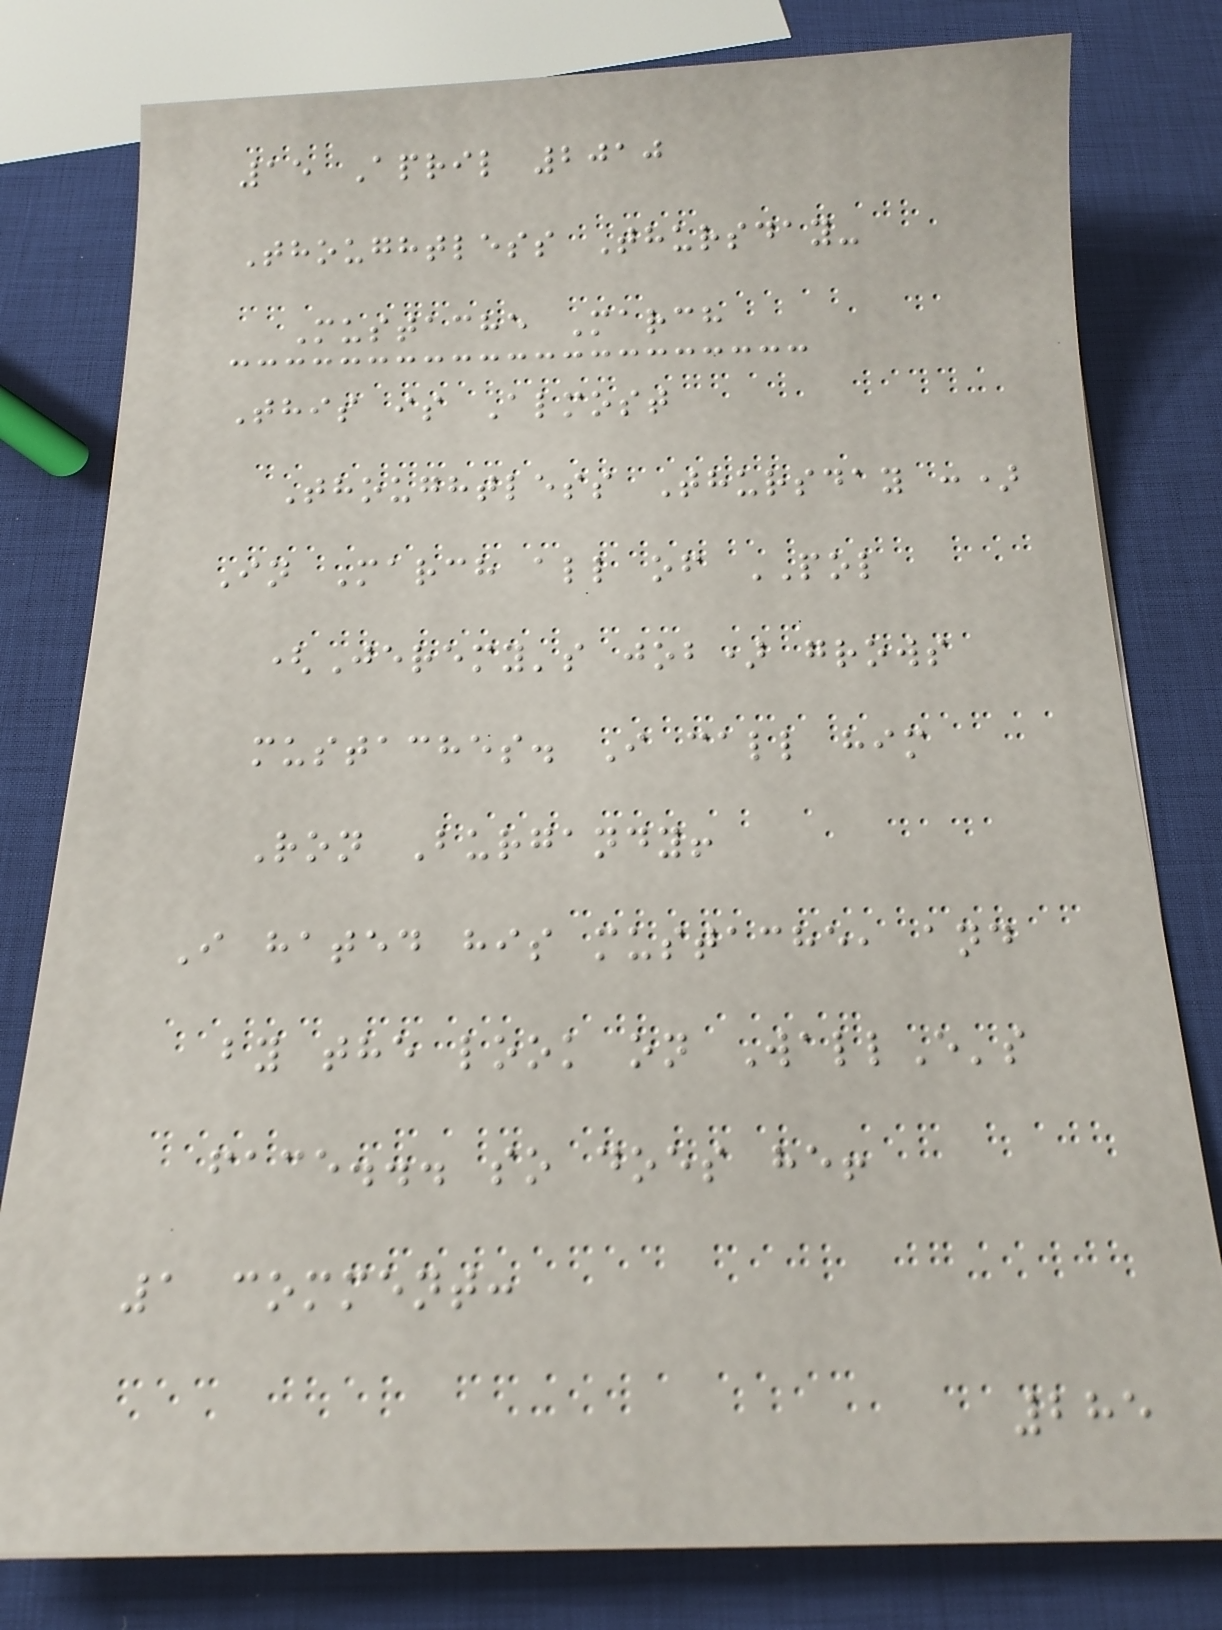15 April 2010
Thoughtless Thursday-
Mustache March
This is Almost
Thoughtless Thursday :)
In March all of POL
(Jeremy's job) grows
mustaches. I call him
Ron Burgandy!
I hated his mustache, and
by the look on WallE's
face... so does he!
1 comment:
285
